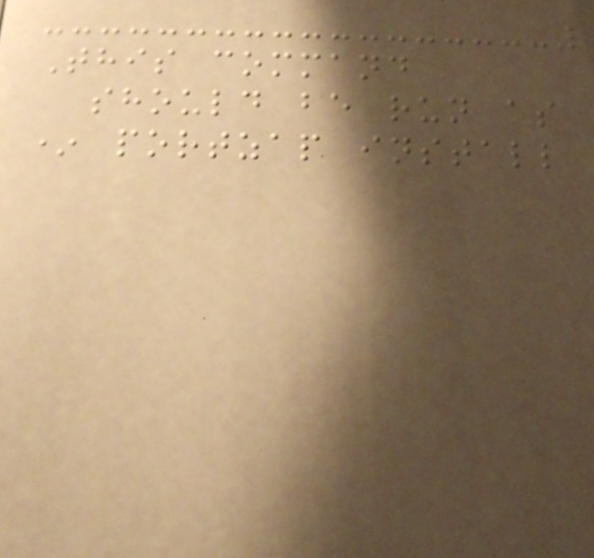This command
should be run as
* portzap install
